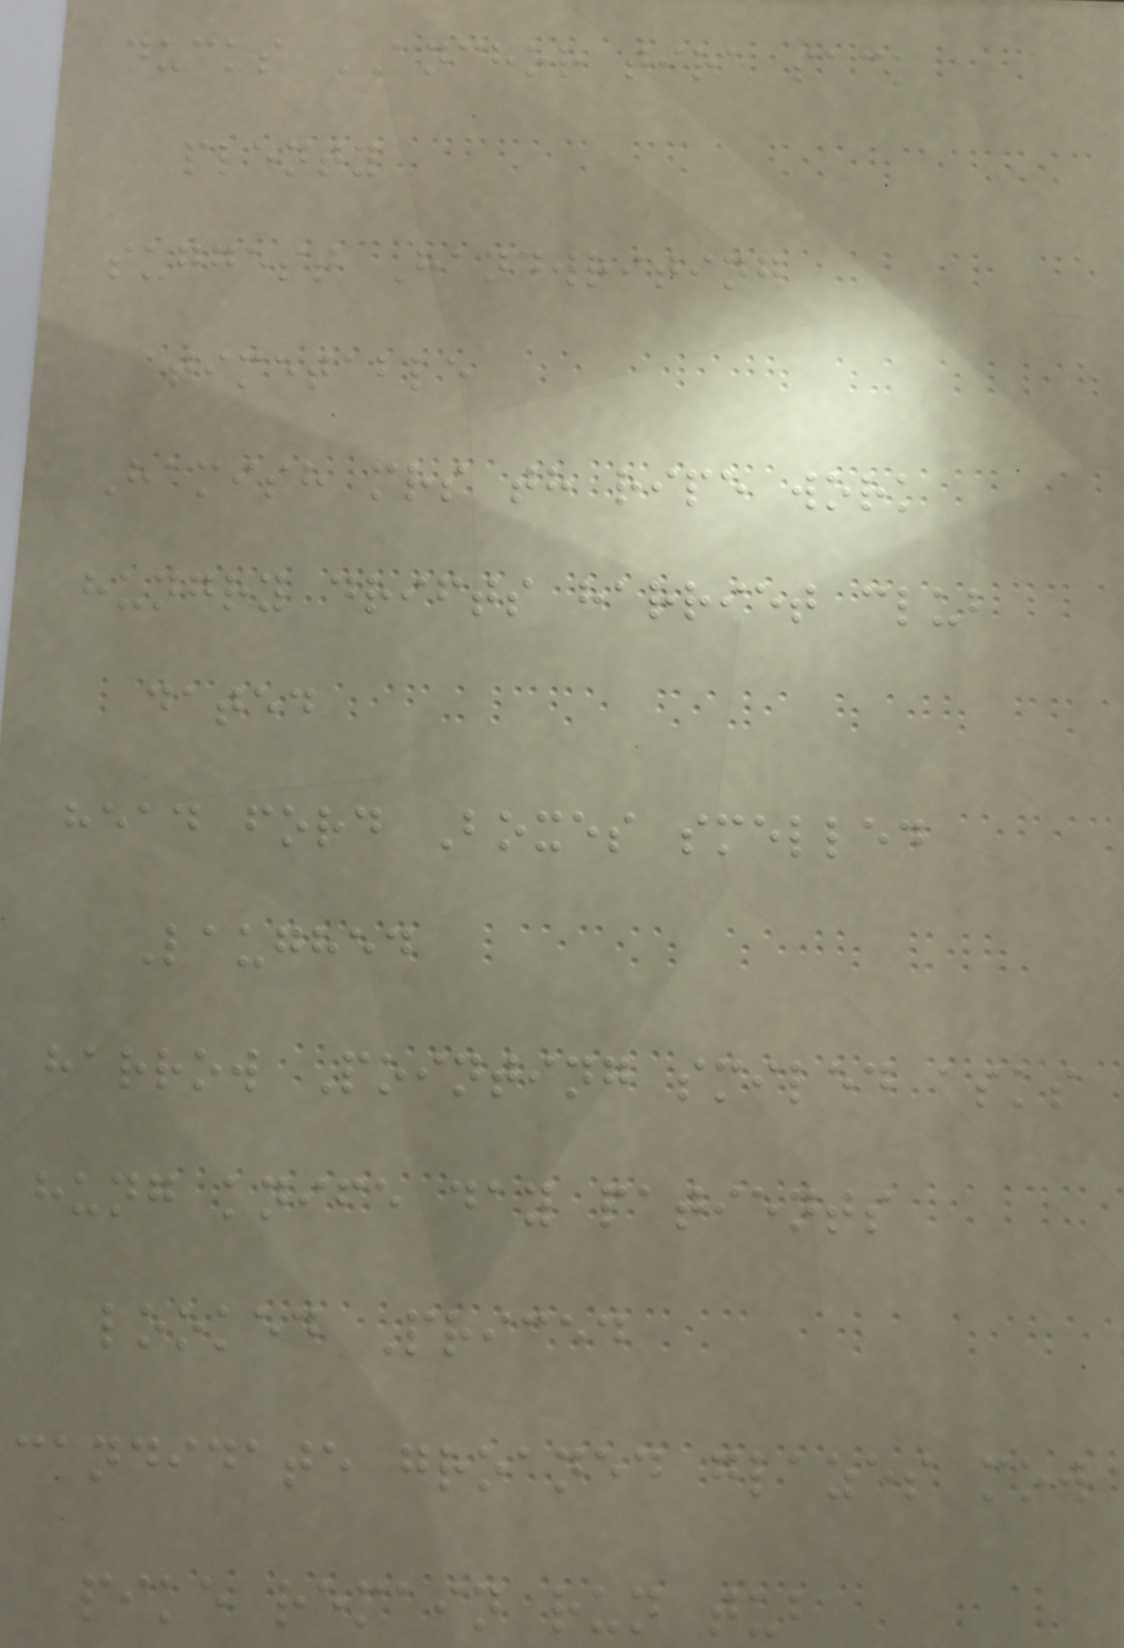ducks ANCHOR tire sack
plenty
suggest Handwriting
timetable
Hamish mrs th ripe work
hungry drifts harriet club
dated
head ford Boxes smelled
Laughed
harrow Pointing smiled asks
hung knife day patients
looked Priced
candidate groaned glazes mow
pike remain run tub
